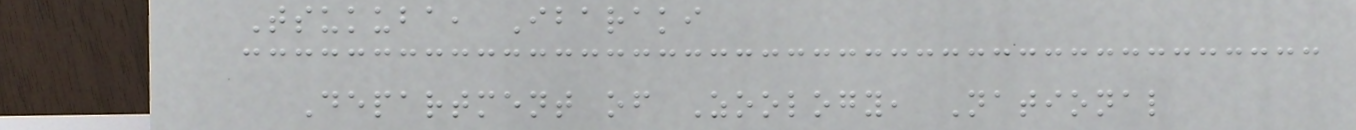Tsukuba, Ibaraki
Department of Zoology, National
